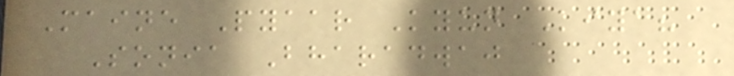Maine Pyaar Kyun Kiya?
Sonia Bharadwaj
